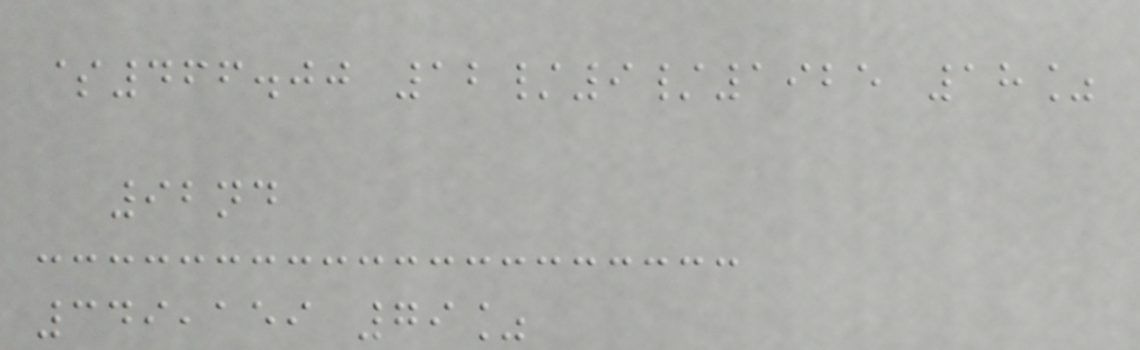$466.00 12/9/1925 18%
92nd
349,159 79%
